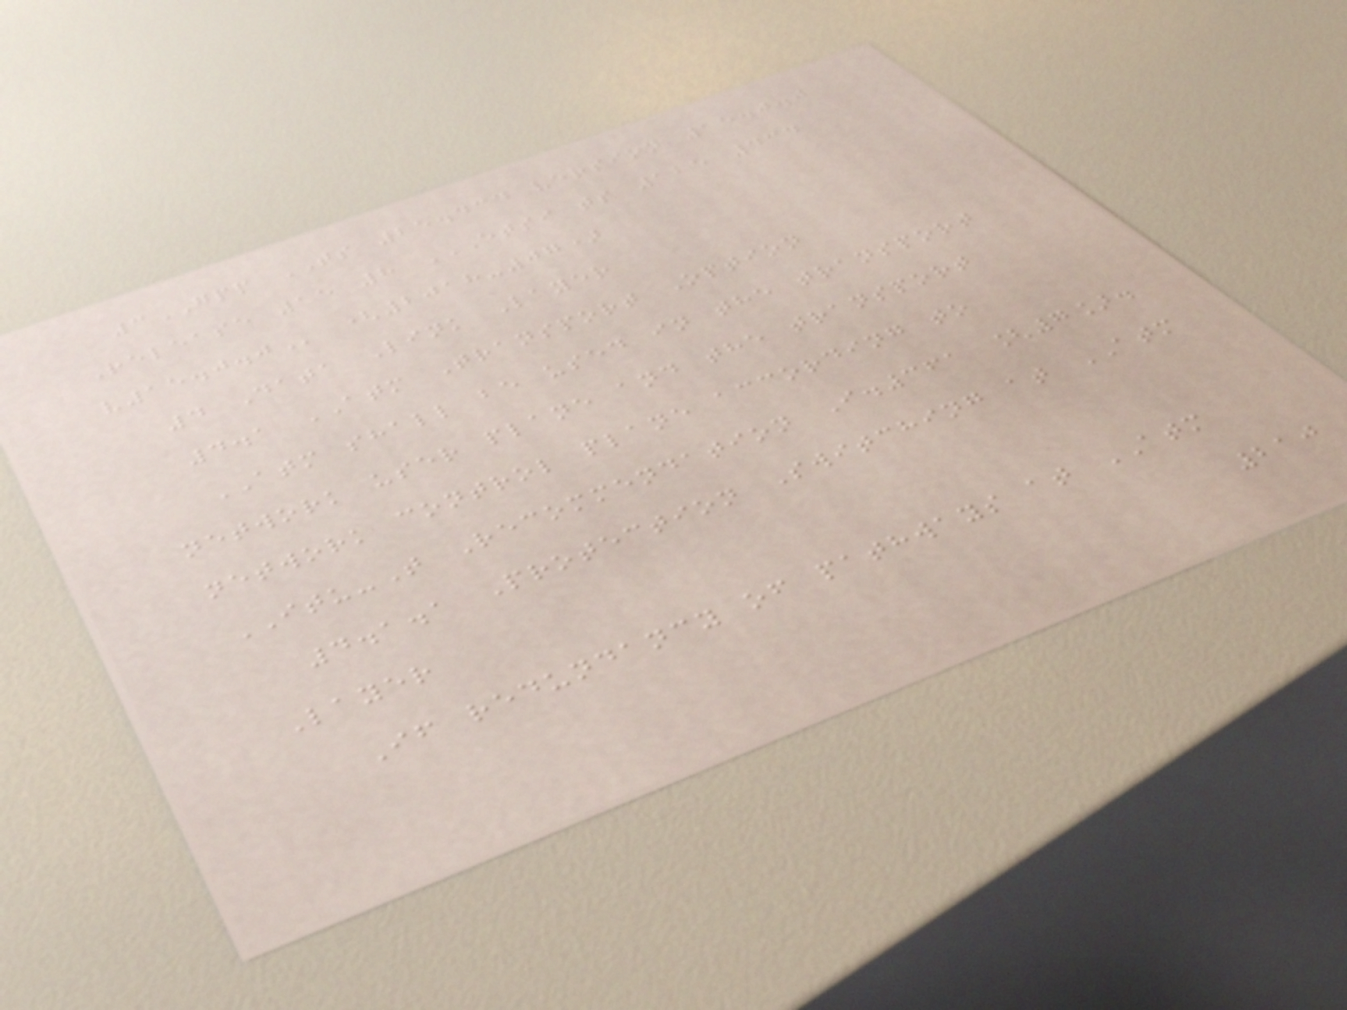3GPP TS 25.434 version 15.0.0
Release 15 8 ETSI TS 125 434
V15.0.0 (2018-07)
4 Data Link Layer
4.1 ATM Transport Option
ATM shall be used in the transport
network user plane and the transport
network control plane according to
ITU-T Recommendation I.361 [7].
4.1.1 Protection Switching at ATM
Layer
If redundancy of pathways at ATM
210
